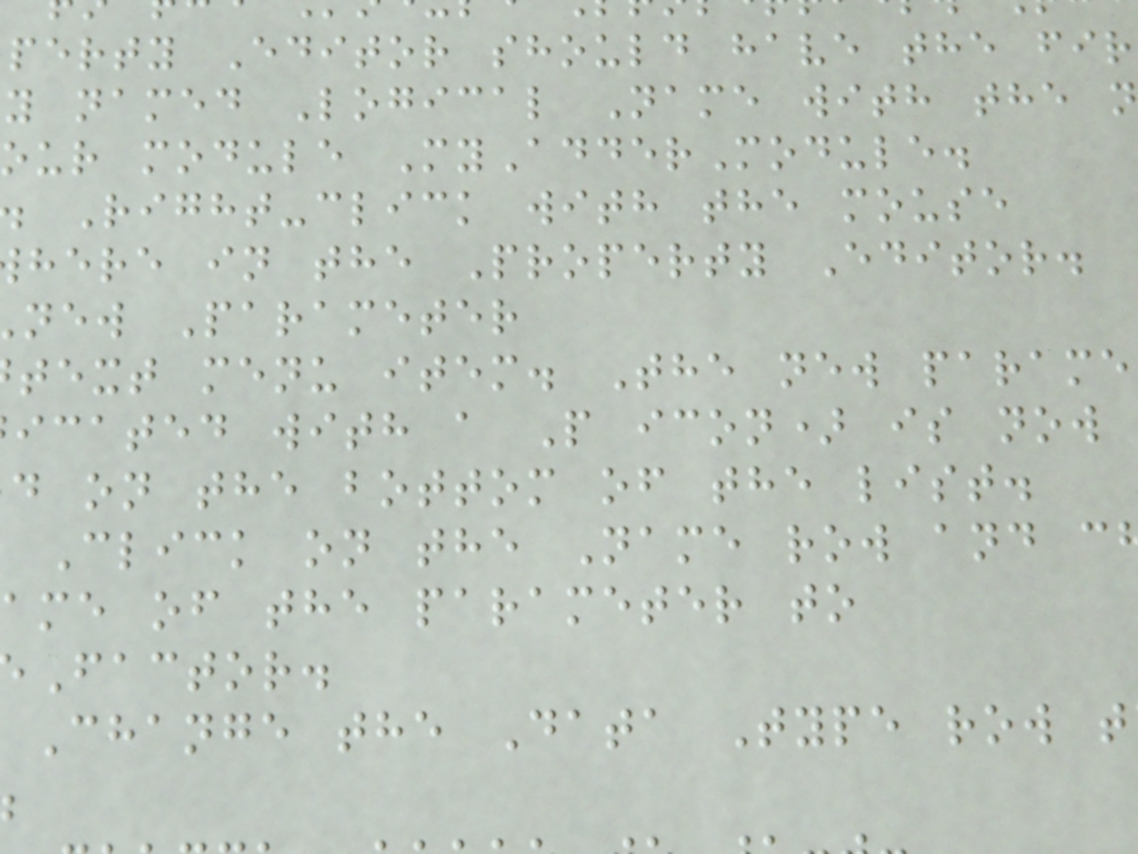perty Editor should have the fir
y named Logical Name with the n
our module MyAdderModule.
Right-click with the mouse
here in the Property Editor.
new Parameter
text menu item. The new parame
icated with a P icon) is now
d on the bottom of the list.
Click on the Name row and c
ame of the parameter to
Factor.
Change the Data Type row t
